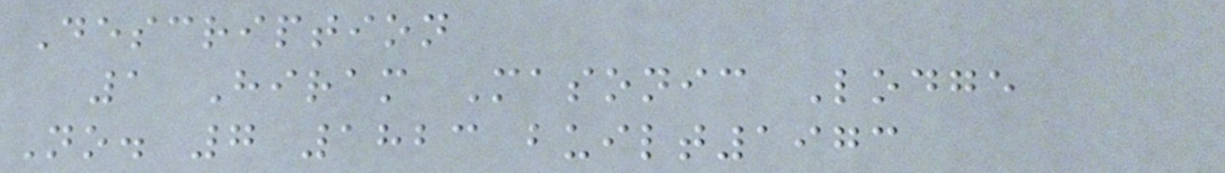Description
1 Hiram Masonic Lodge
No. 7 1823 built1973
